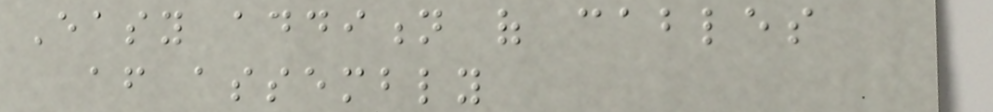Easy addition of cables
after assembly
